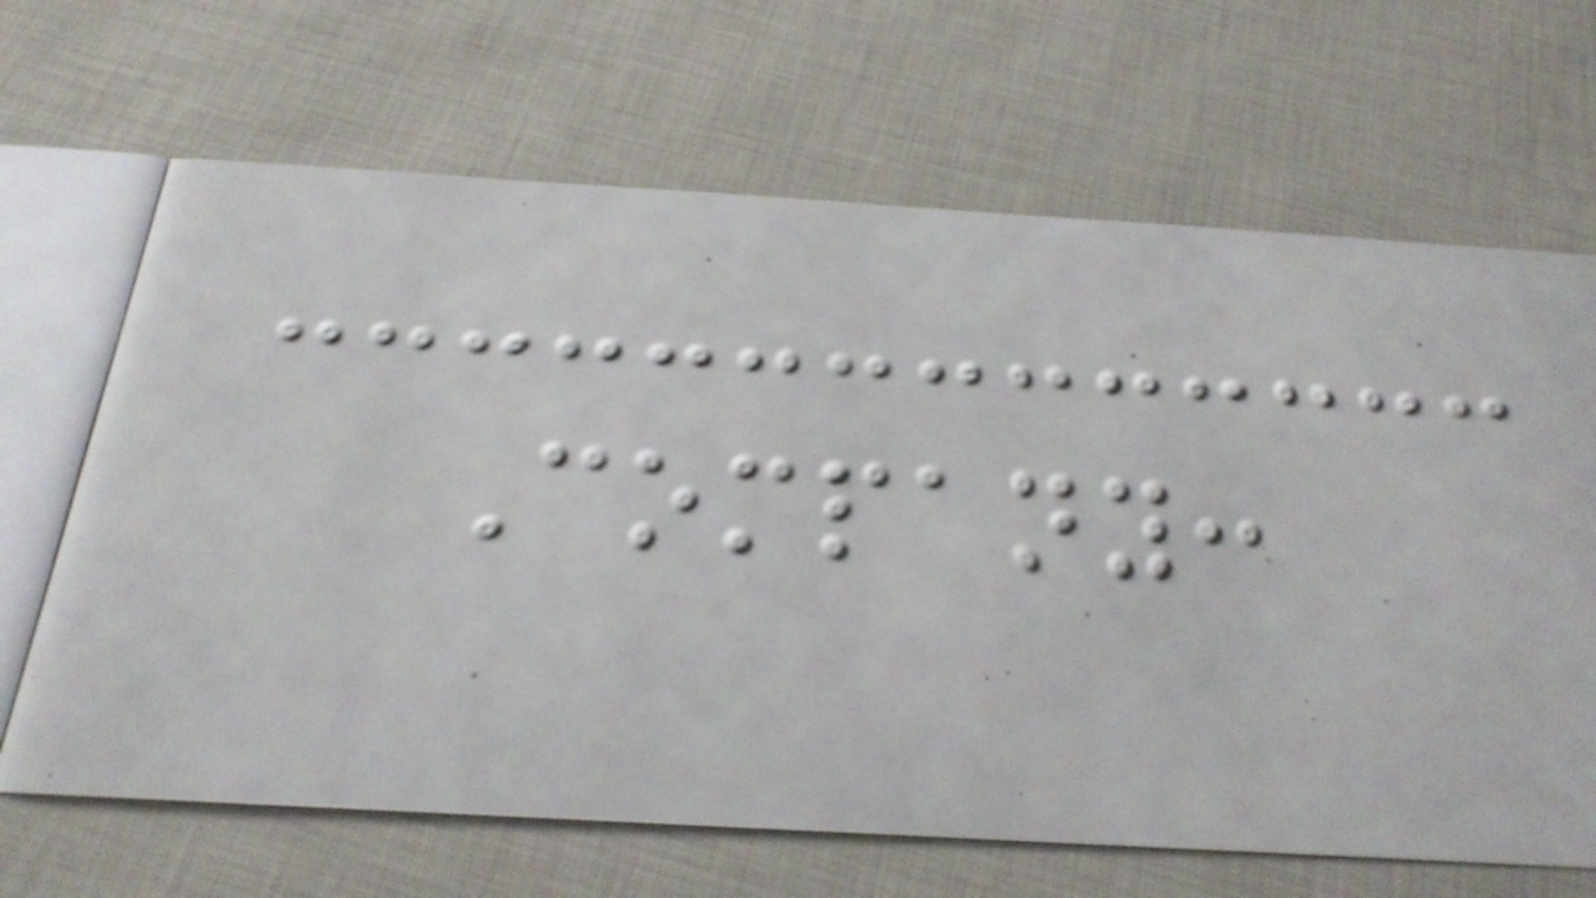Company:
